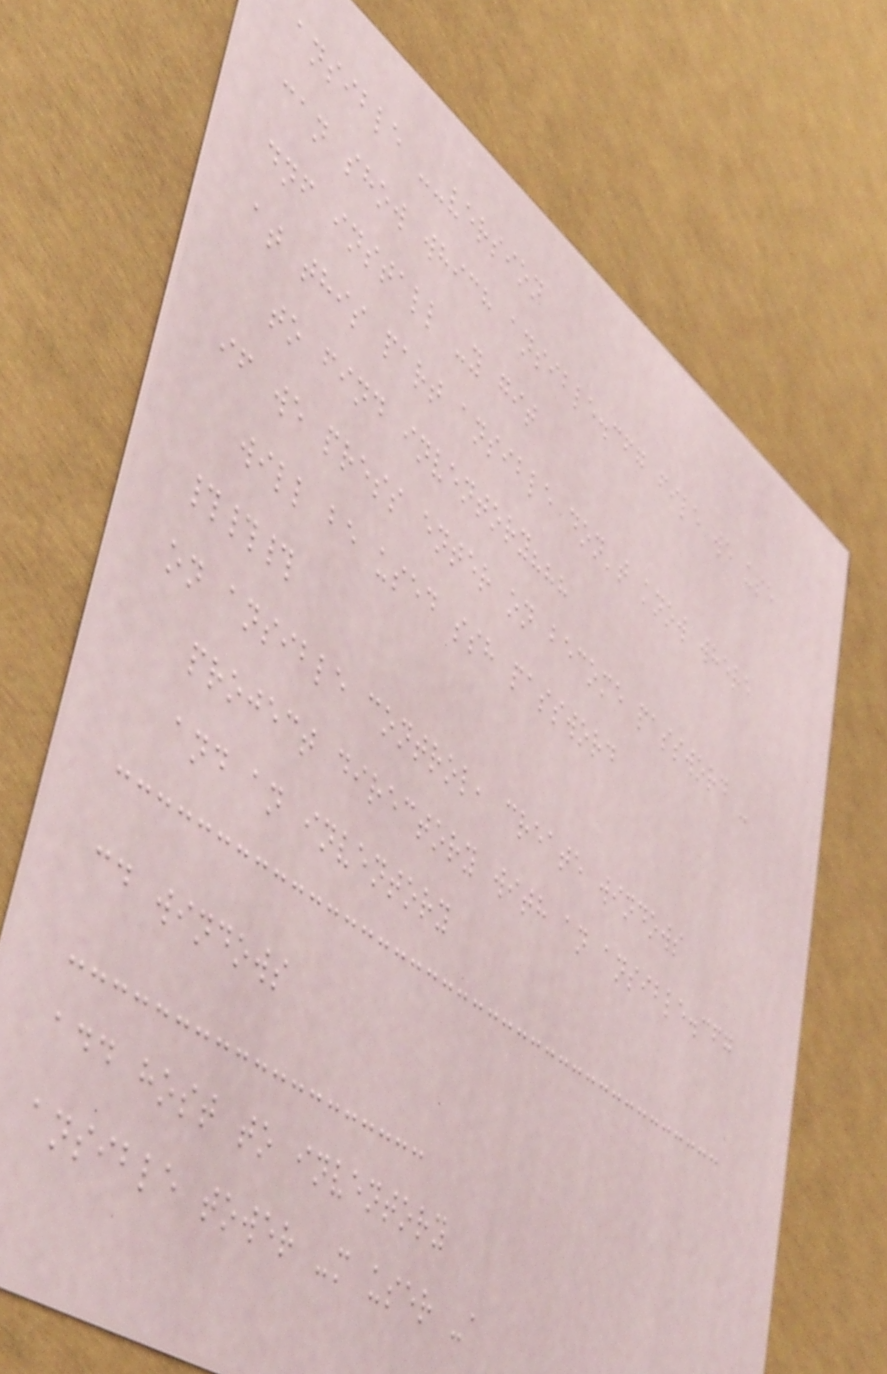ansible --version
can show which ansible.cfg file we use
dnf install -y git
at this part ansible don't know where
to find inventory???
if we press enter on become password -
will be used ssh password
###
on ansible control, create windows
project directory with an ansible.cfg
and an inventory
cd windows
add host to inventory
ansible tower -m user -a
